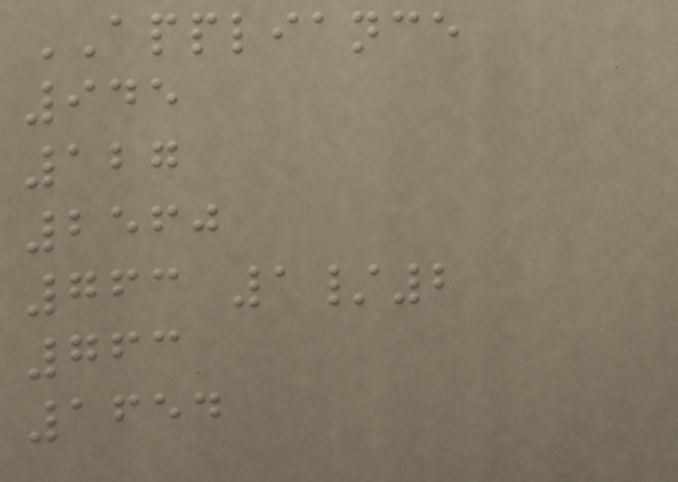APPLIANCE
945
127
2560
763 1/2
763
1654
